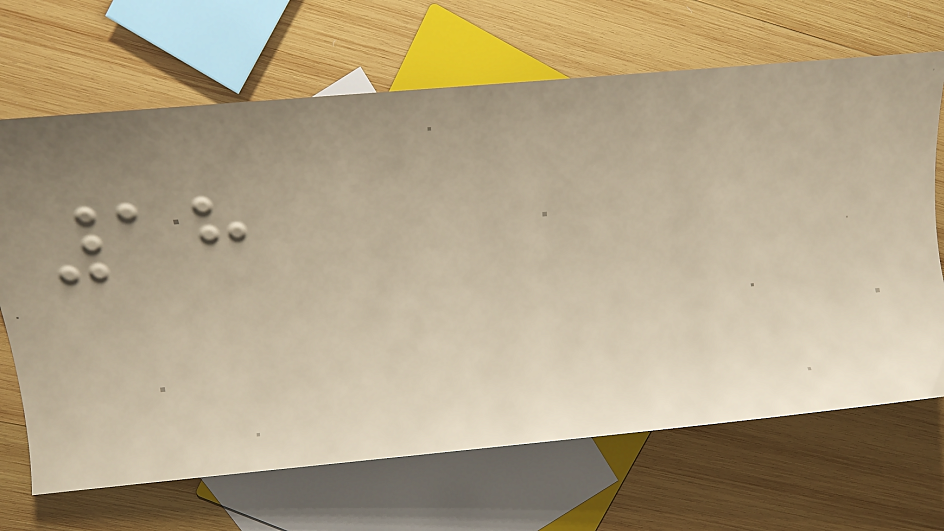18
